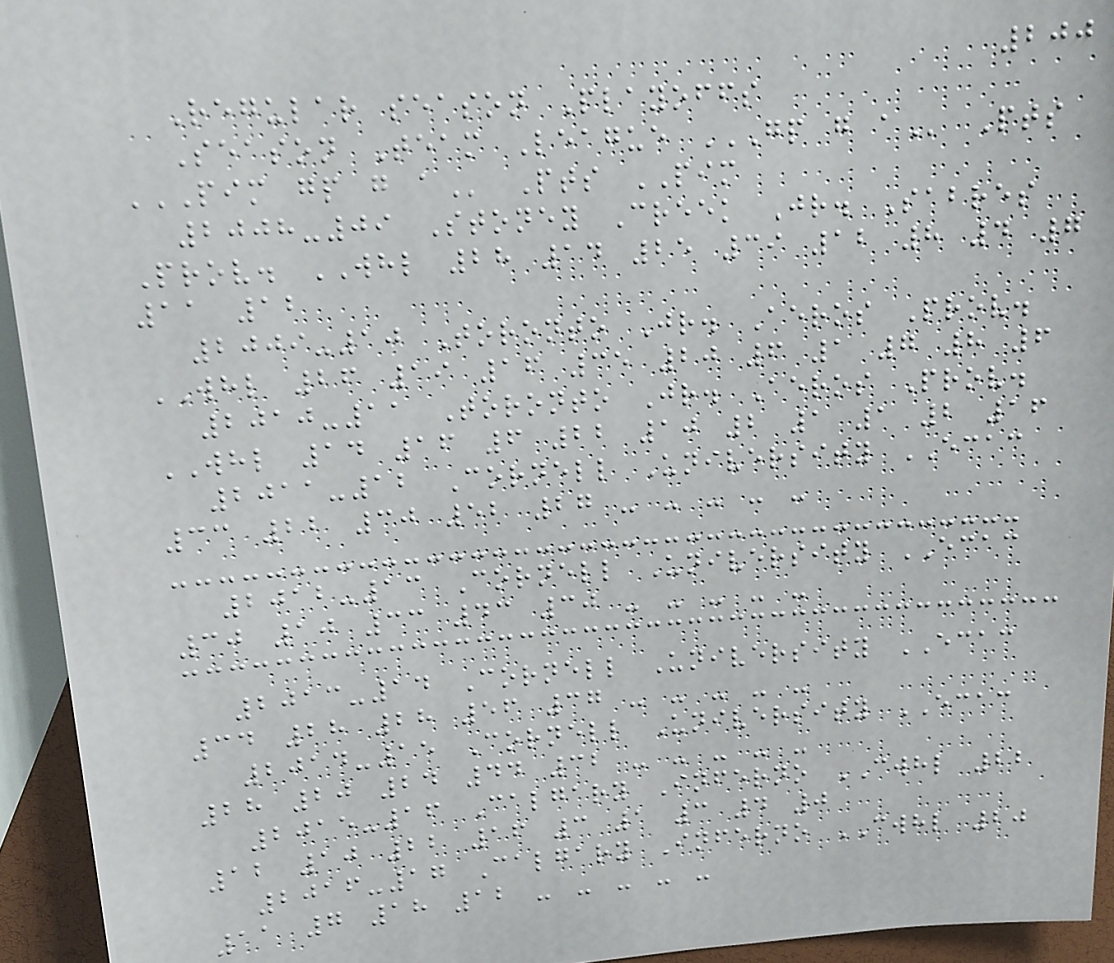200
Regular season Playoffs
Season Team League GP G A Pts
PIM GP G A Pts PIM
2008-09 Stoney Creek Jr. Sabres
Prov. WHL 28 14 25 39 12 8 4 7
11 12
2009-10 Toronto Jr. Aeros Prov.
WHL 26 19 16 35 20 6 1 7 8 6
2010-11 Toronto Jr. Aeros Prov.
WHL 14 16 6 22 10 2 1 1 2 16
2011-12 Cornell University ECAC
33 22 30 52 27 - - - - -
2012-13 Cornell University ECAC
30 10 33 43 30 - - - - -
2013-14 Cornell University ECAC
34 28 28 56 37 - - - - -
2014-15 Cornell University ECAC
28 20 24 44 32 - - - - -
2015-16 Calgary Inferno CWHL 22
12 10 22 16 3 1 3 4 0
2016-17 Calgary Inferno CWHL 20
11 7 18 12 - - - - -
